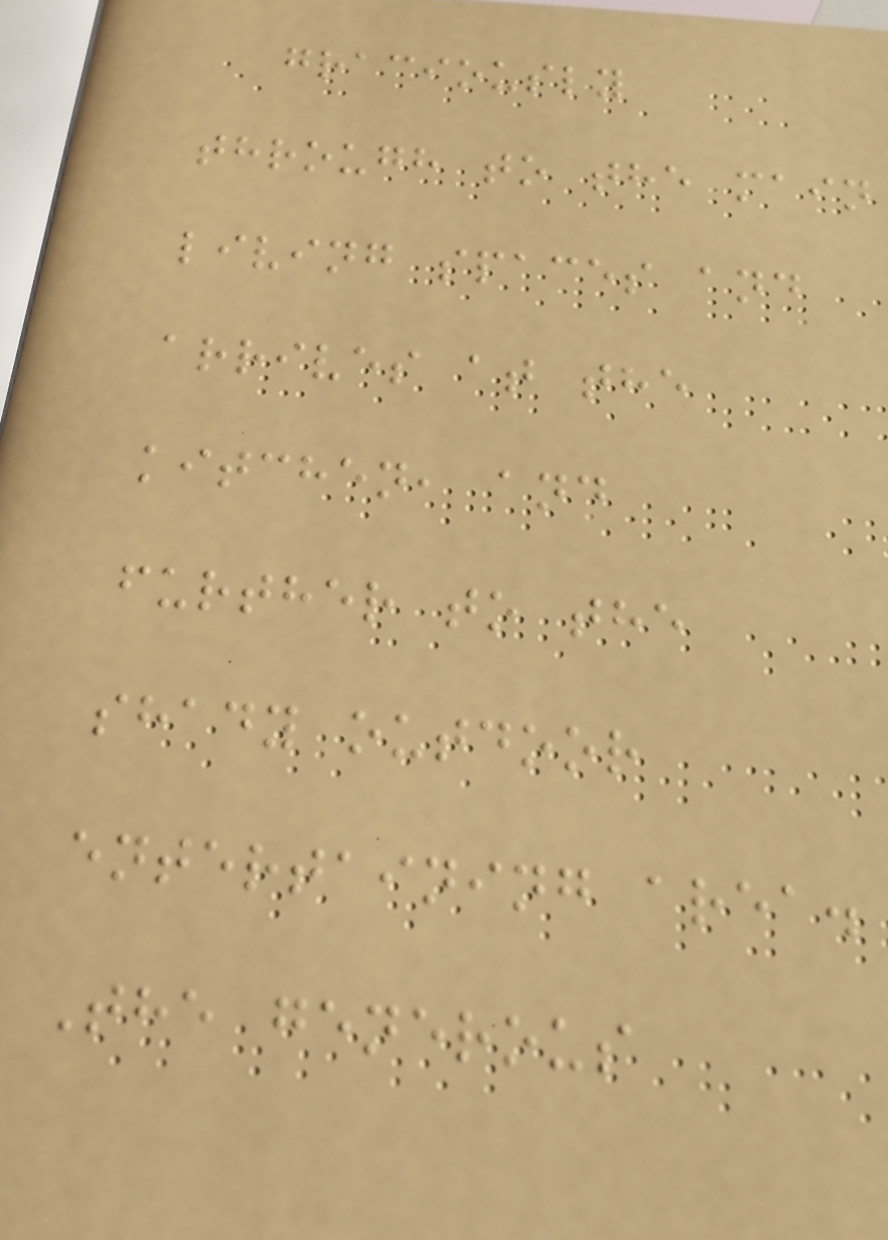graciously
through to the main
living spaces and
arrives at the
kitchen, and
further to the
shady outdoor
entertaining area.
The generous
